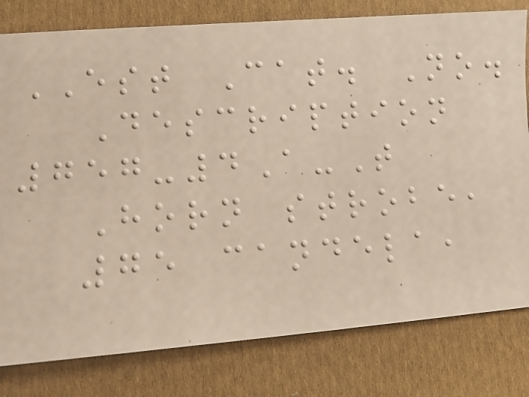EST Cat. No.
Description
757-4A-T
Horn strobe,
75 candela,
